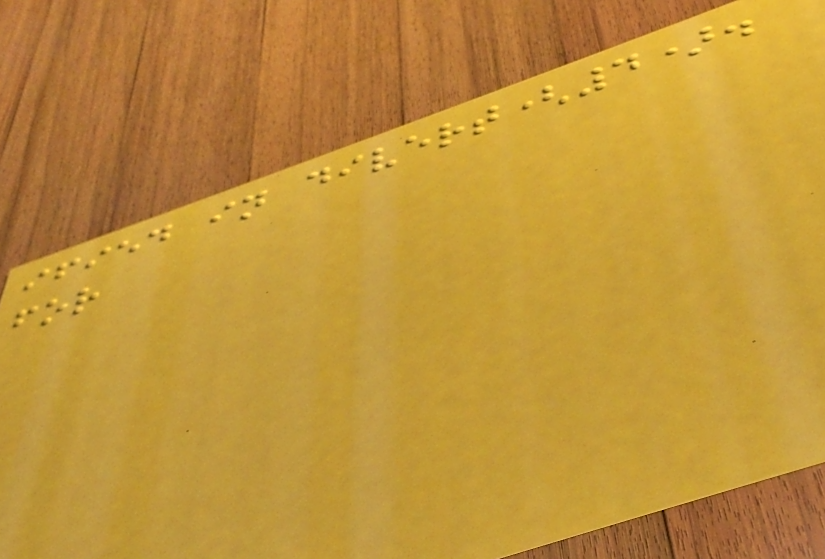ified in divert(4).
for
